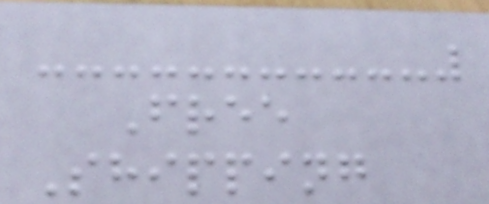Free
Shipping
